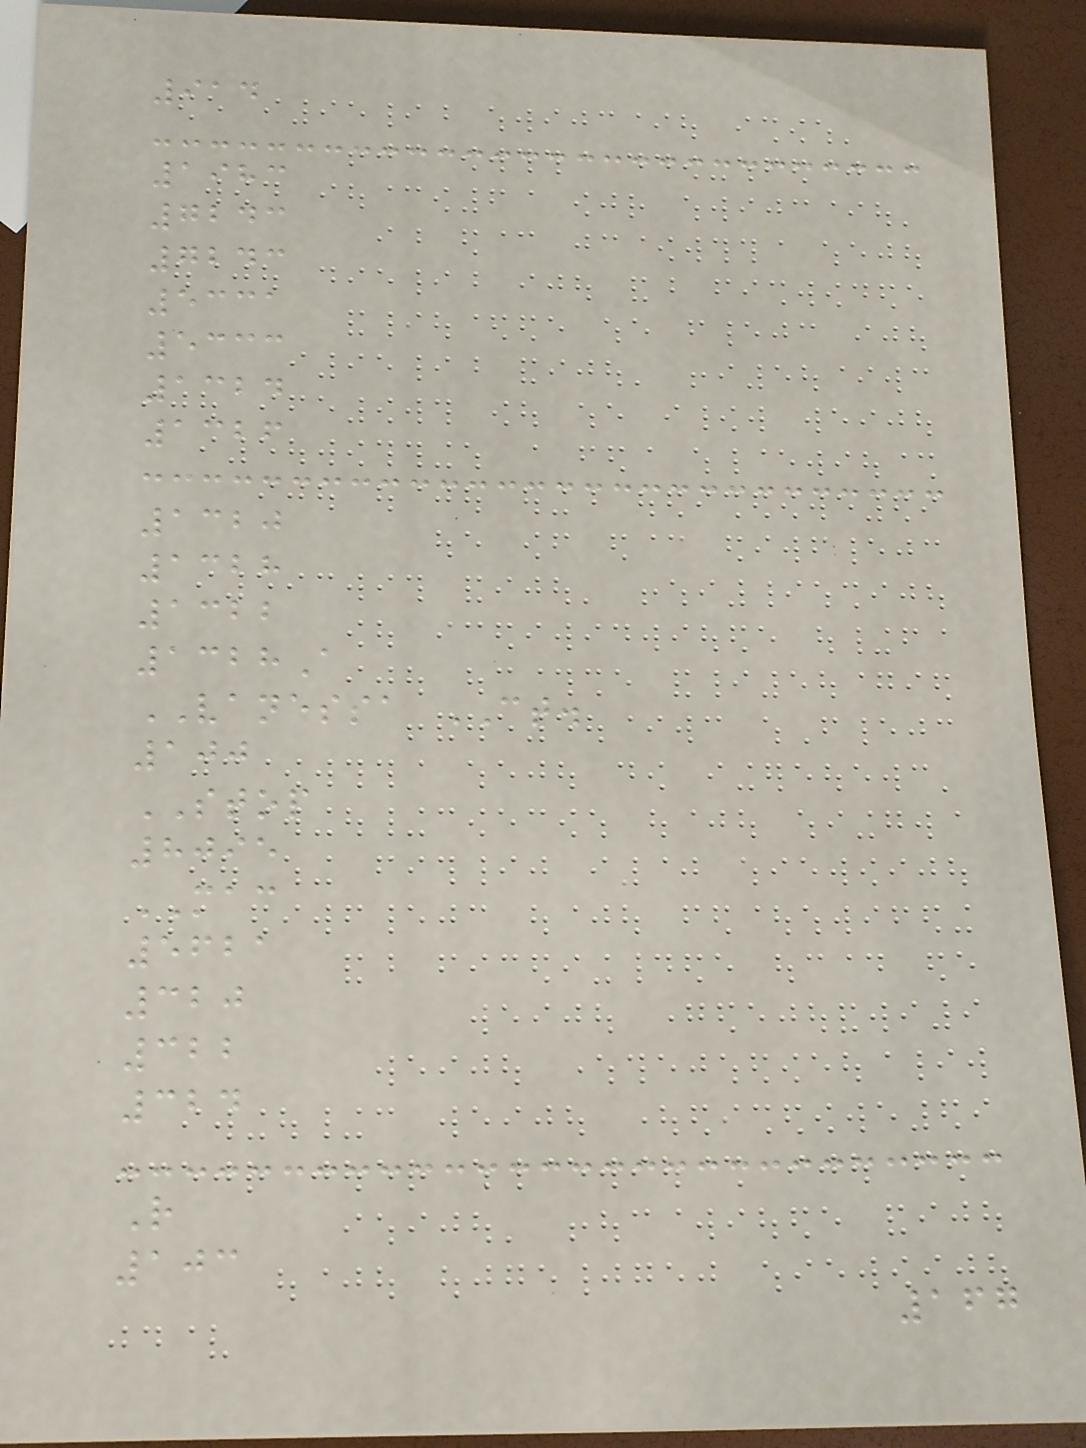914
1983
7243
7243
5331
5333
1324
1326
1320
1328
1322
1328A
VANESSA CT.
100
STOP
8095
MAC
5621
320
322
324
R
103
167
